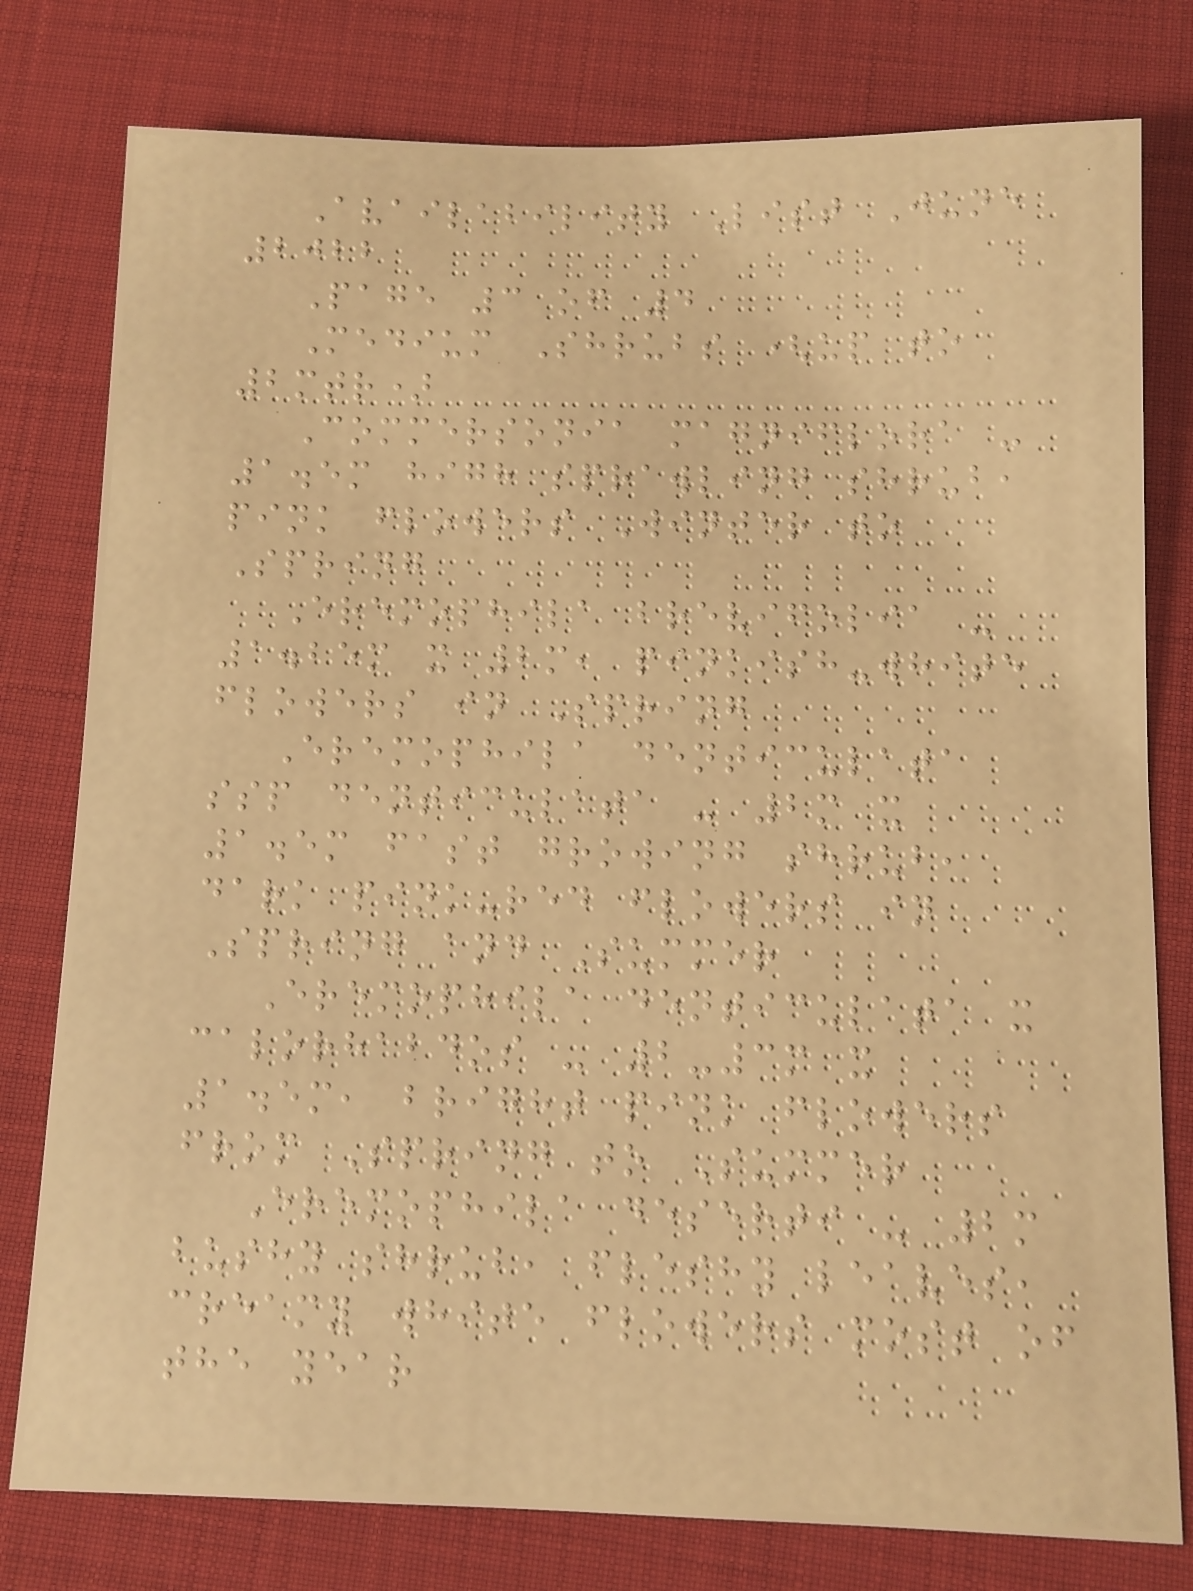Availability List June
2022
Page 3 of 4
Medium Shrubs (up to
2mtr)
Commersonia magniflora -
1.5m high sprawling shrub,
pink flowers Winter to
Spring
Eremophila brevifolia -
1.25m x 2m, pinkish-white
flowers in Spring
Eremophila denticulata
ssp denticulata - 2m x
1.5m fast growing shrub,
dark pink-red flowers in
Spring and Summer
Eremophila denticulata x
calorhabdos - 2-3m x
1.5m, bright pink flowers
from Spring to Summer
Eremophila deserti - 2m
bushy shrub, fleshy leaves,
creamy white flowers most of
the year
